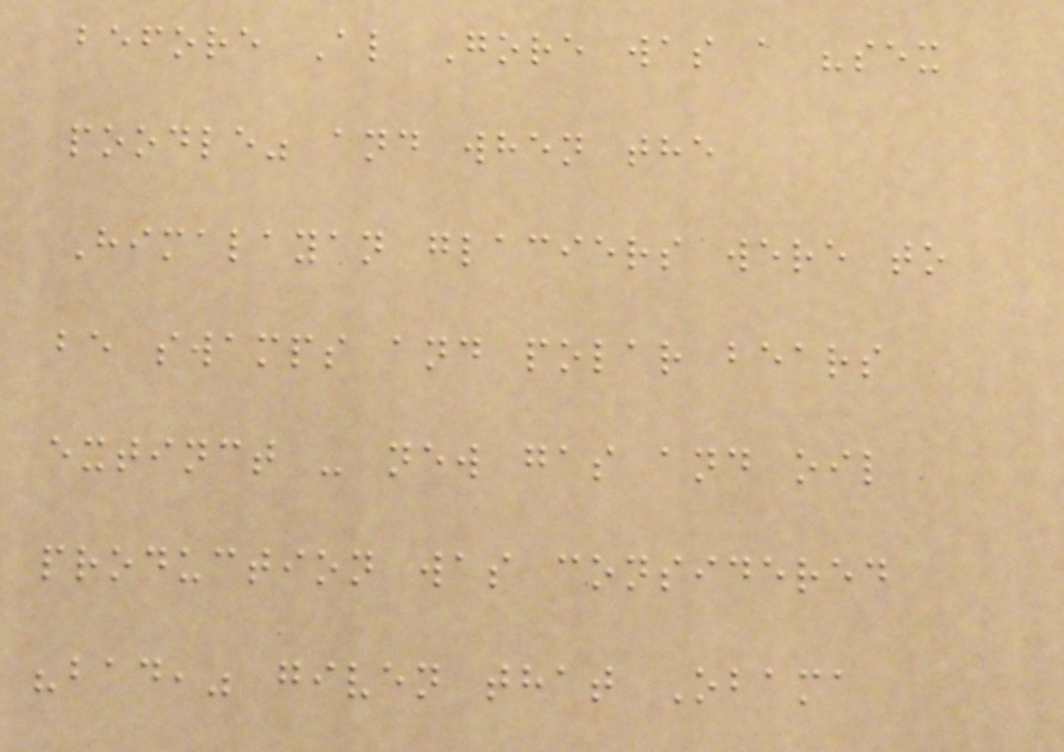before Al Gore was a "sex
poodle" and when the
Himalayan glaciers were to
be swamps and polar bears
extinct - new gas and oil
production was considered
"bad," given that Obama
